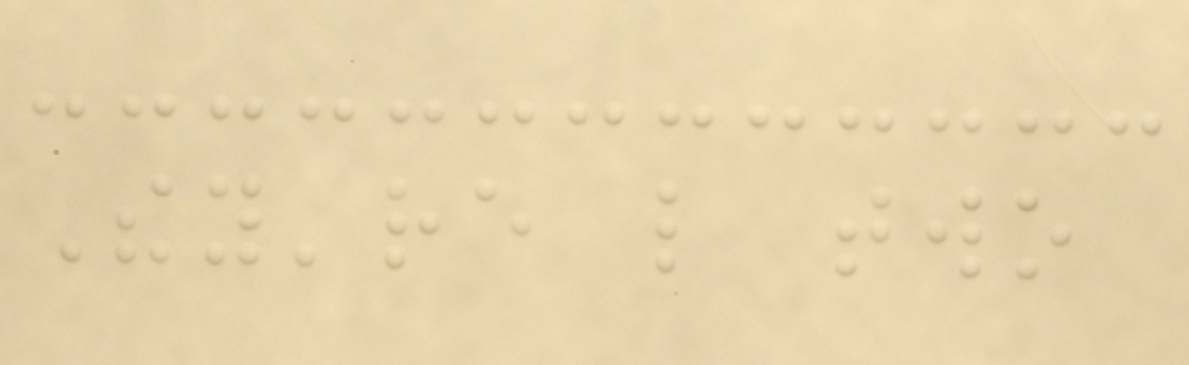They're like two
